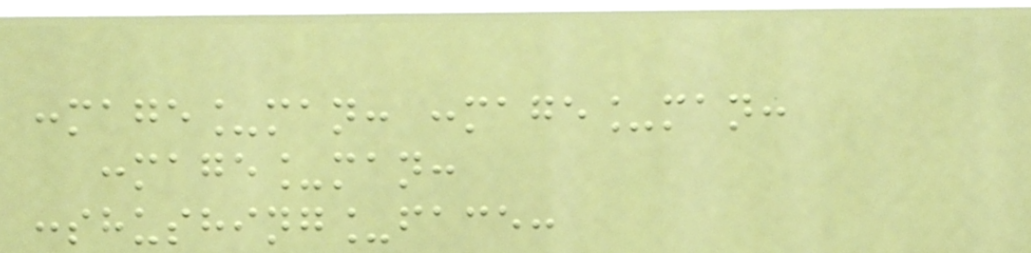:mage_man: :mage_man:
:mage_man:
:shushing_face:
